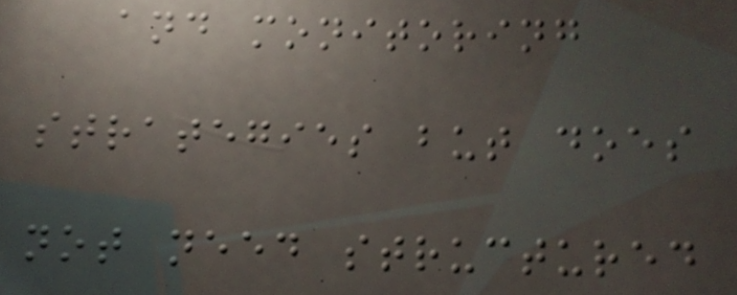and monitoring
strategies but does
not need structured
